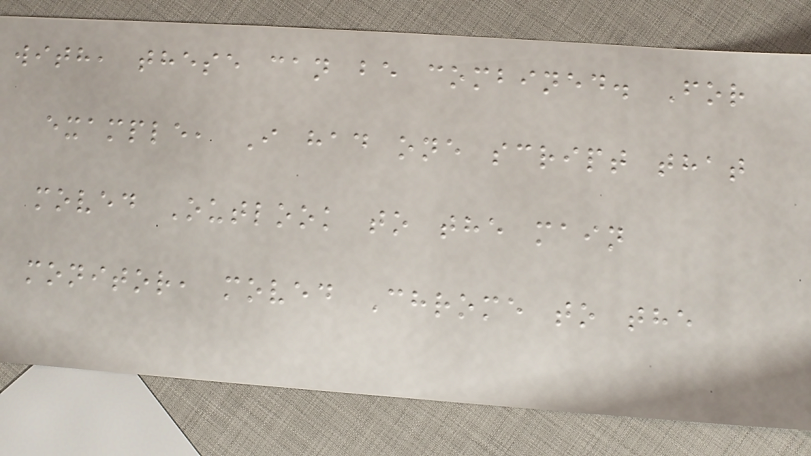with, these can be combined. For
example, I had one script that
moved Outlook to the main
monitor, moved Chrome to the
